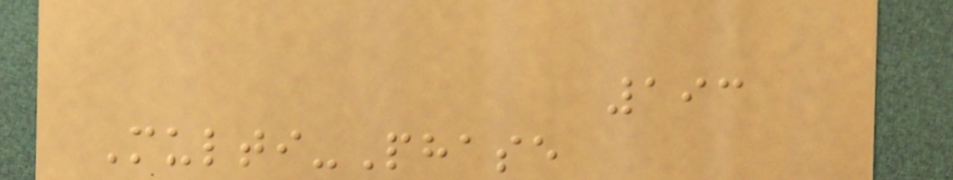193
Multi-Phase
